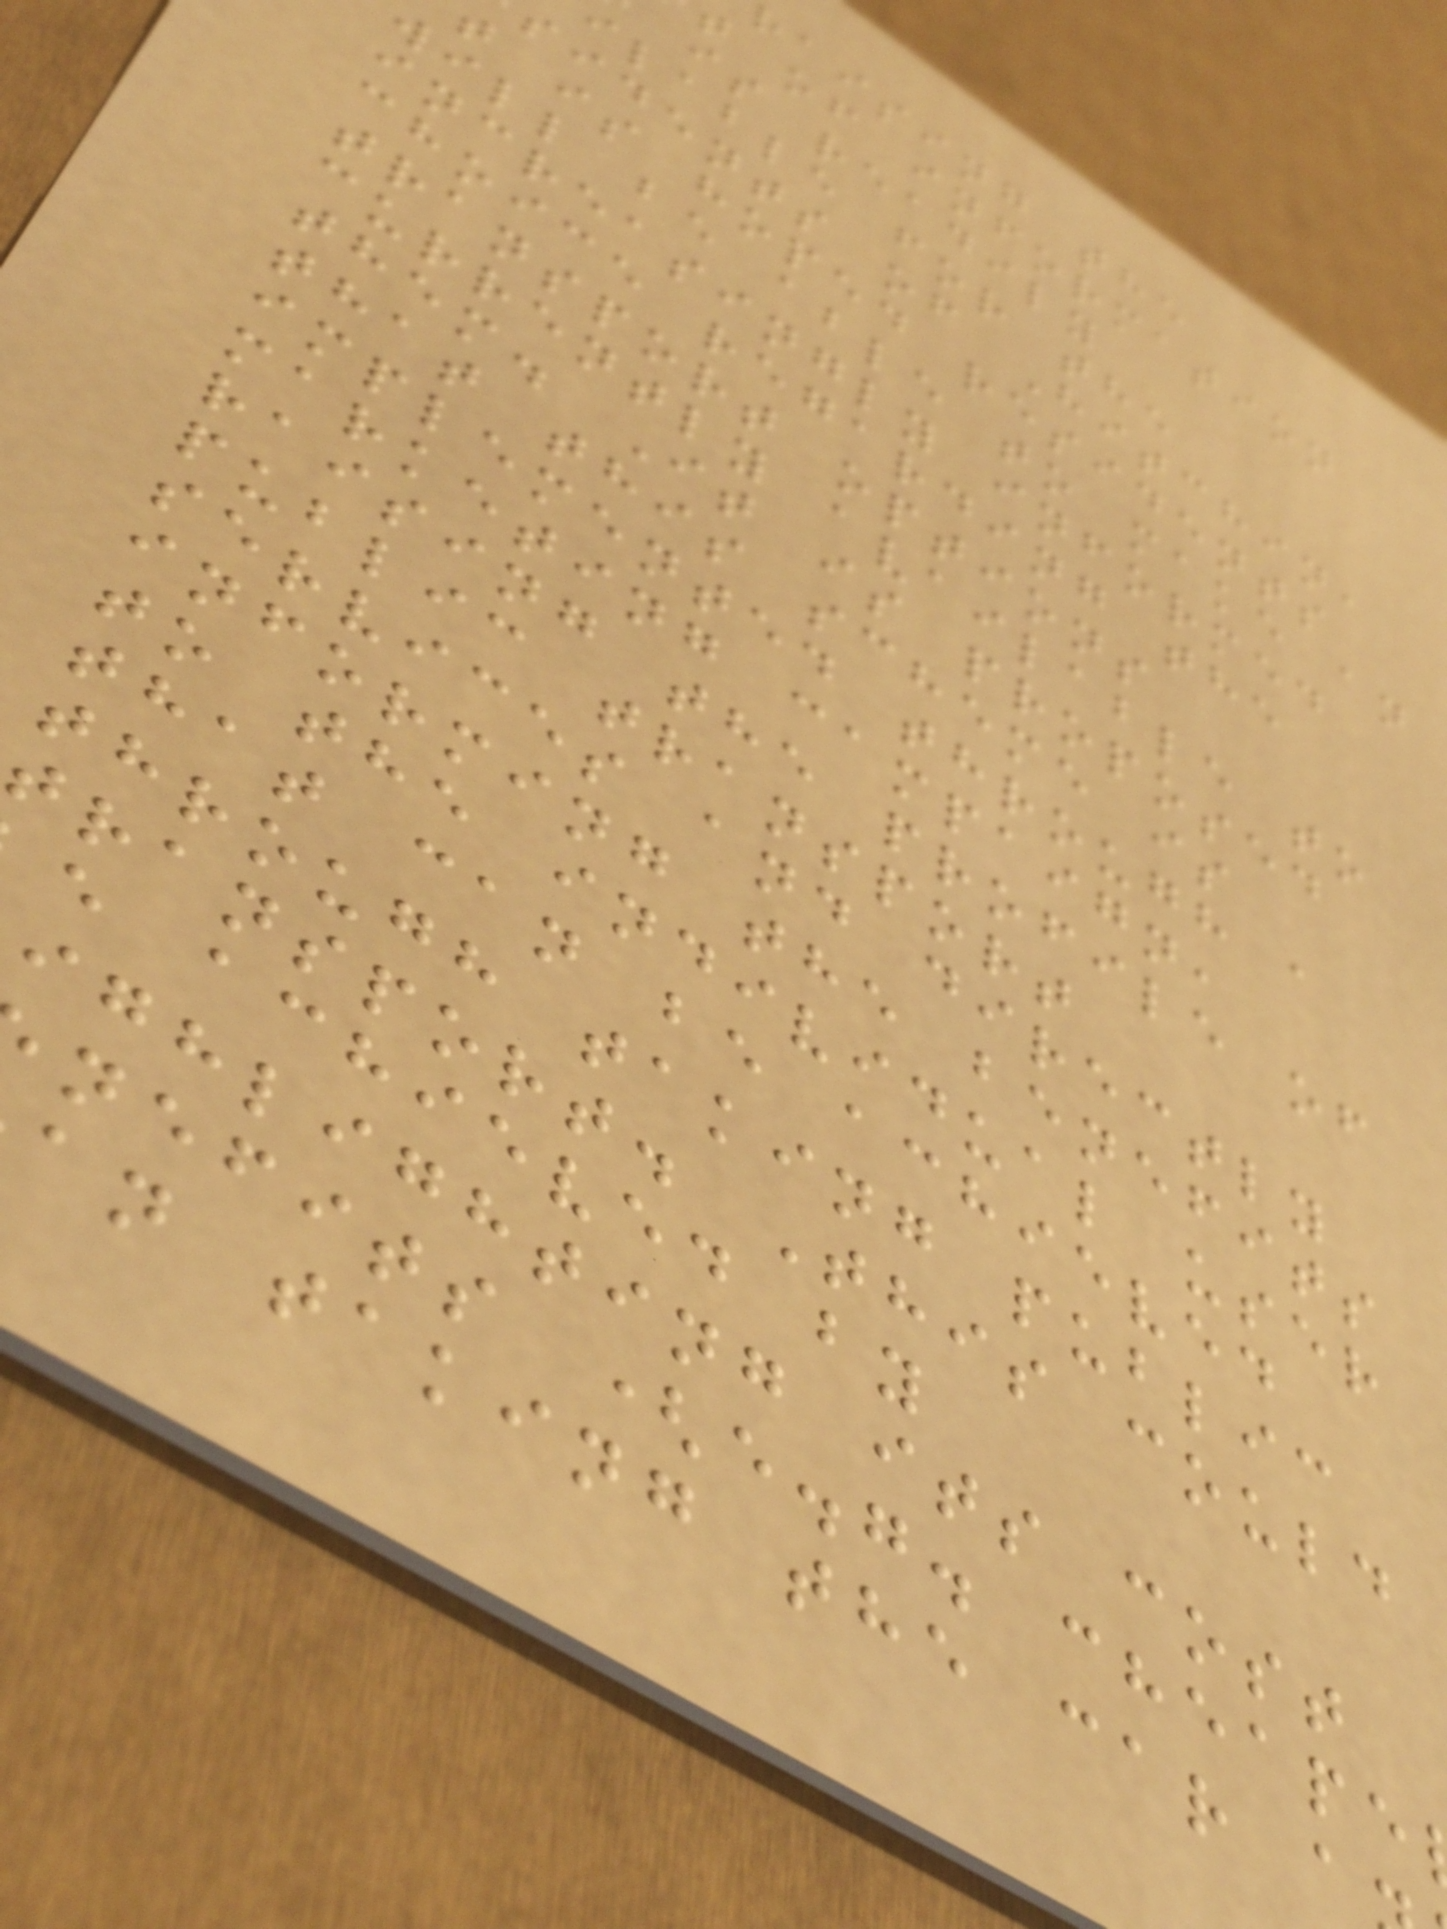raising the
t of information
is readily
ilable for the
sidents of Hitchin,
t is hoped residents
will be able to make an
increasingly informed
choice regarding the
transport options
currently available to
them. It is proposed
that this scheme is
implemented through a
marketing campaign,
raising the profile of
public transport
services and directly
informing the benefits
to the individual user
that can be achieved
through taking public
transport. This could
e achieved by
ighlighting its cost
nefits (e.g. cheape
an taking the car a
